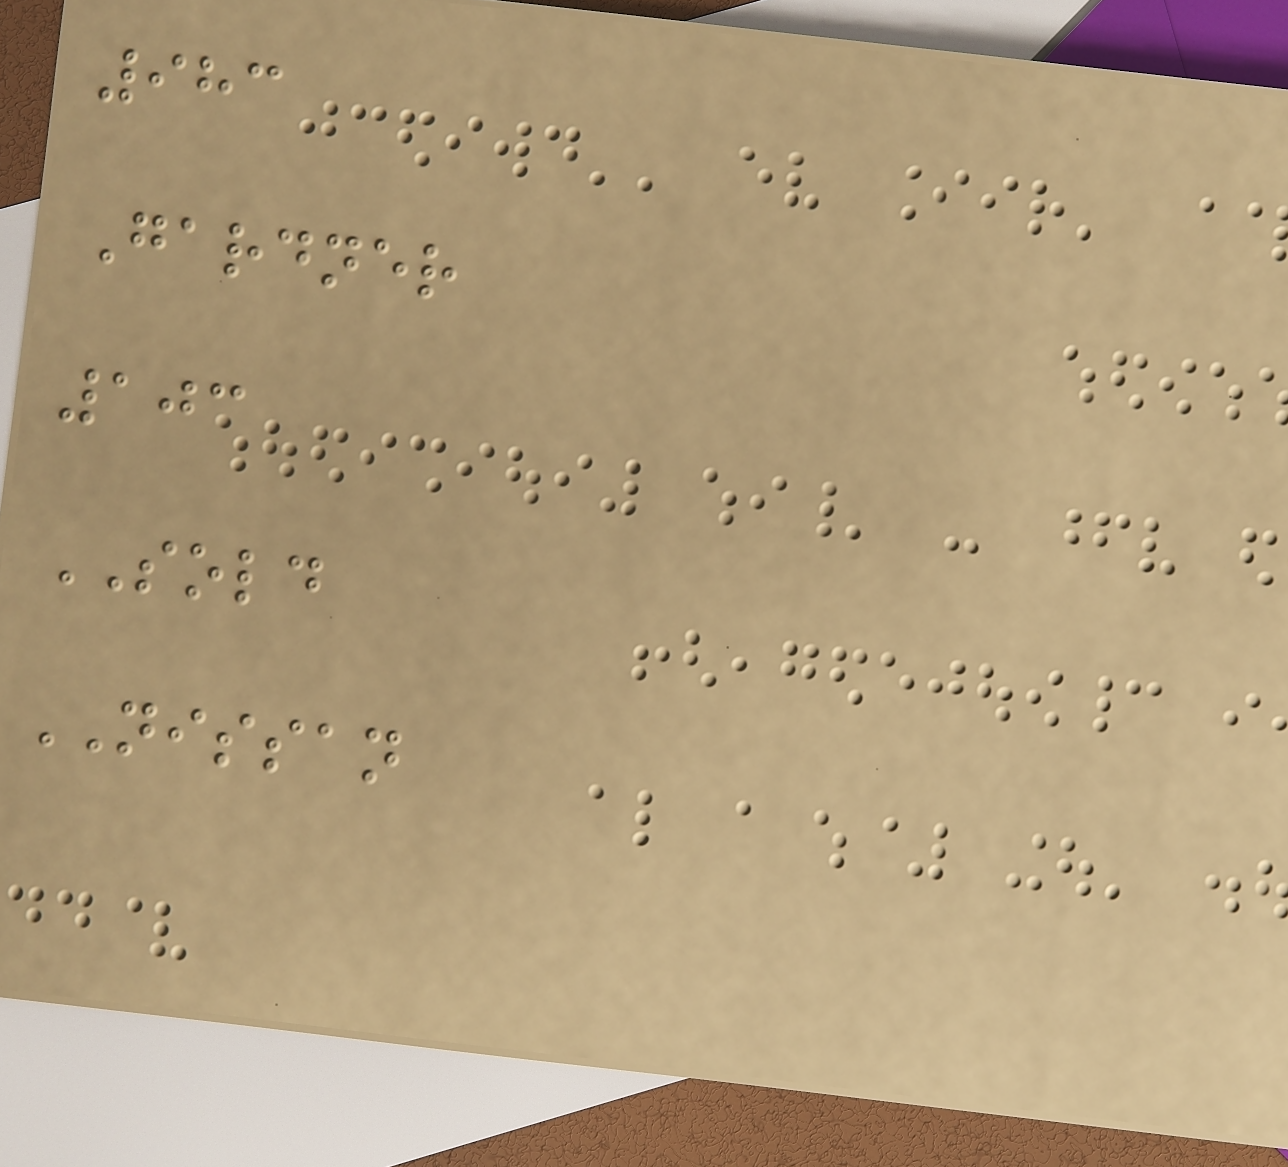983
Gardner
103
SOLD
NISSAN
